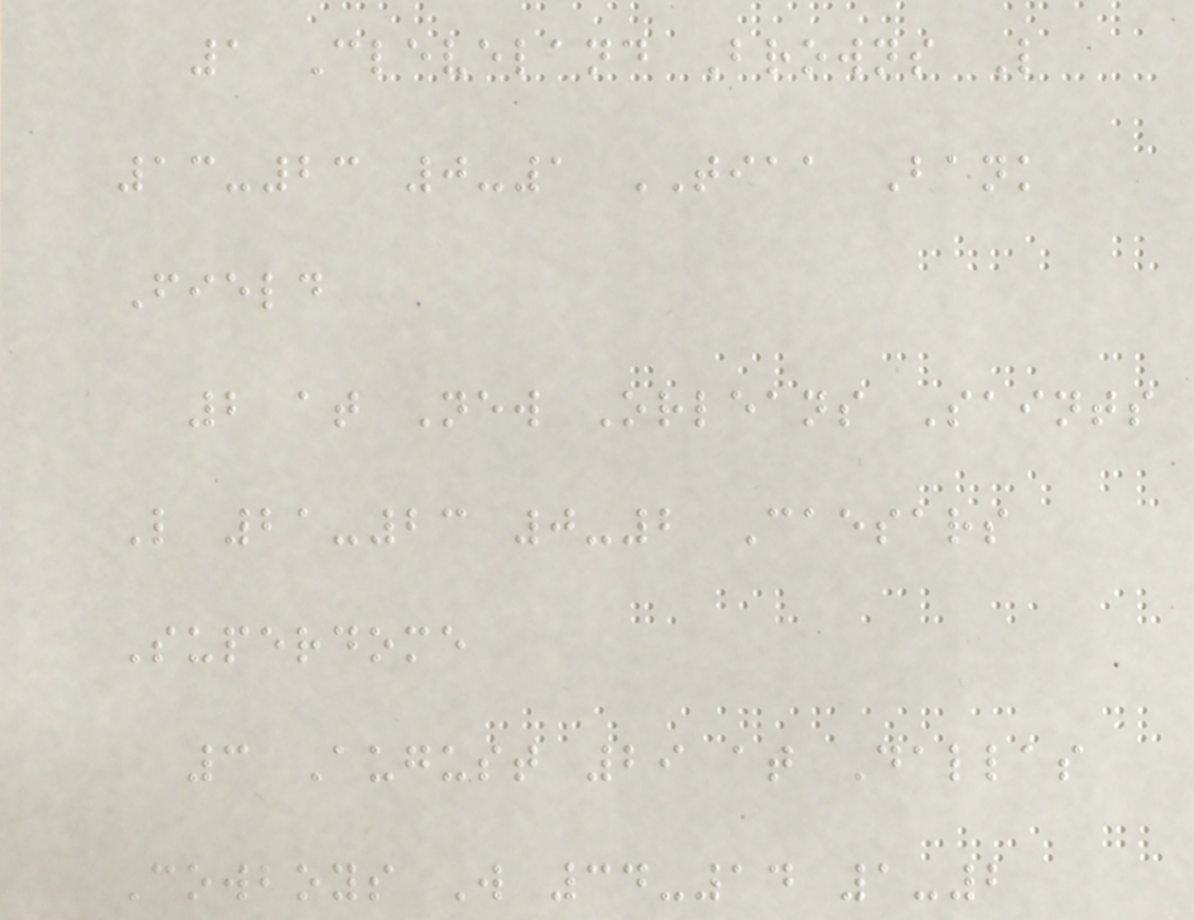1 Cleveland Browns L
13-23 0-1 TIAA Bank
Field
2 at New Orleans Saints
L 21-23 0-2 Caesars
Superdome
3 August 29 at Dallas
Cowboys W 34-14 1-2
